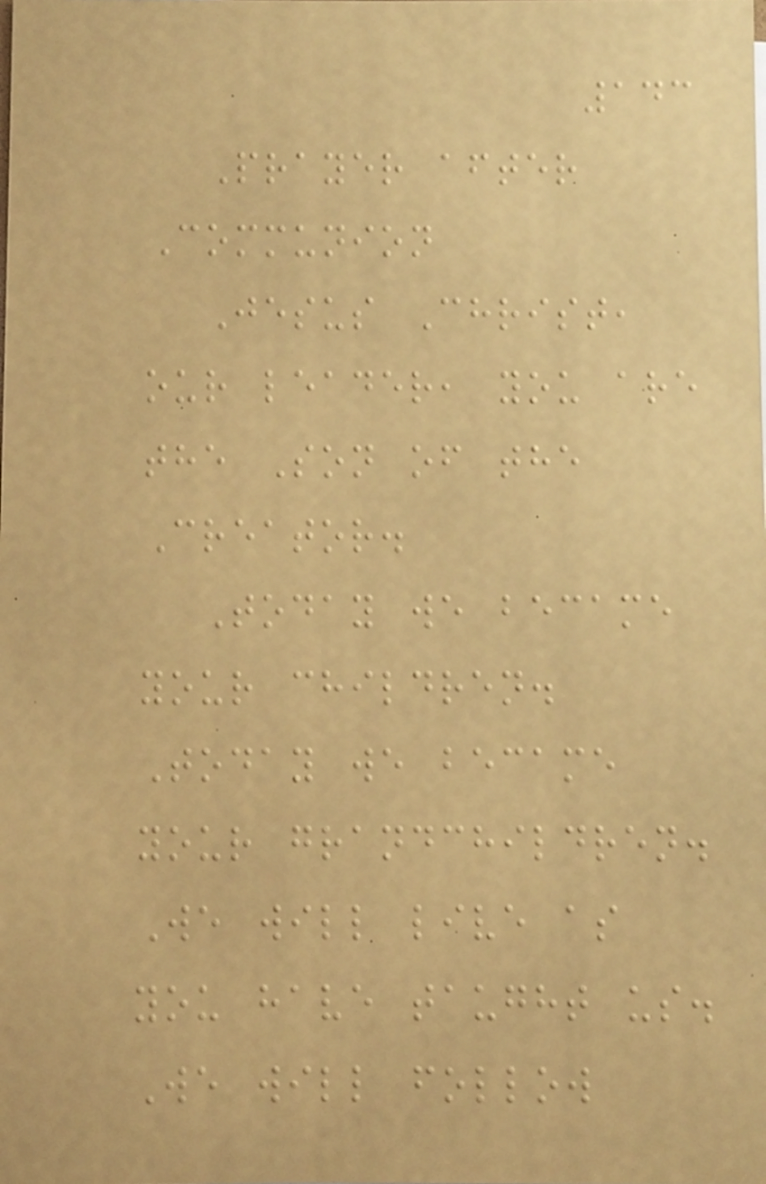143
Prayer after
Communion
Jesus Christ,
our leader, you are
the Son of the
Creator.
Today we became
your children.
Today we became
your grandchildren.
We will live as
you have taught us.
We will follow
